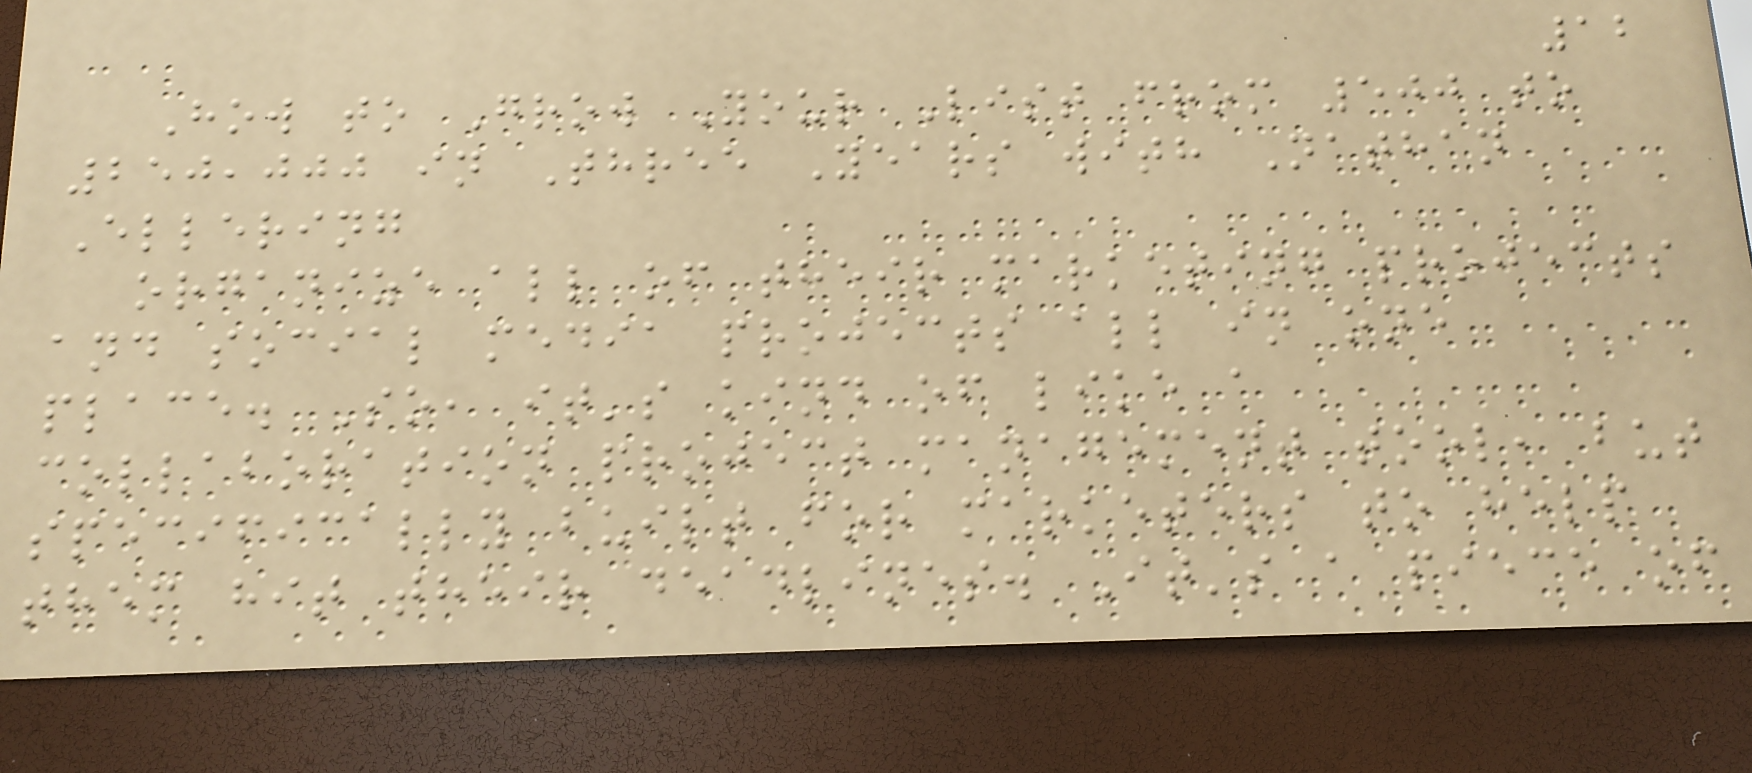12
How to Grow Your List from 500 to
250,000 in Three Years with Nathan
Ellering
organize all of their marketing projects
and social media projects all in one
place. So, it's kind of like a
collaboration project management tool, but
specifically built for marketers to help
them hit their deadlines. It's a piece of
